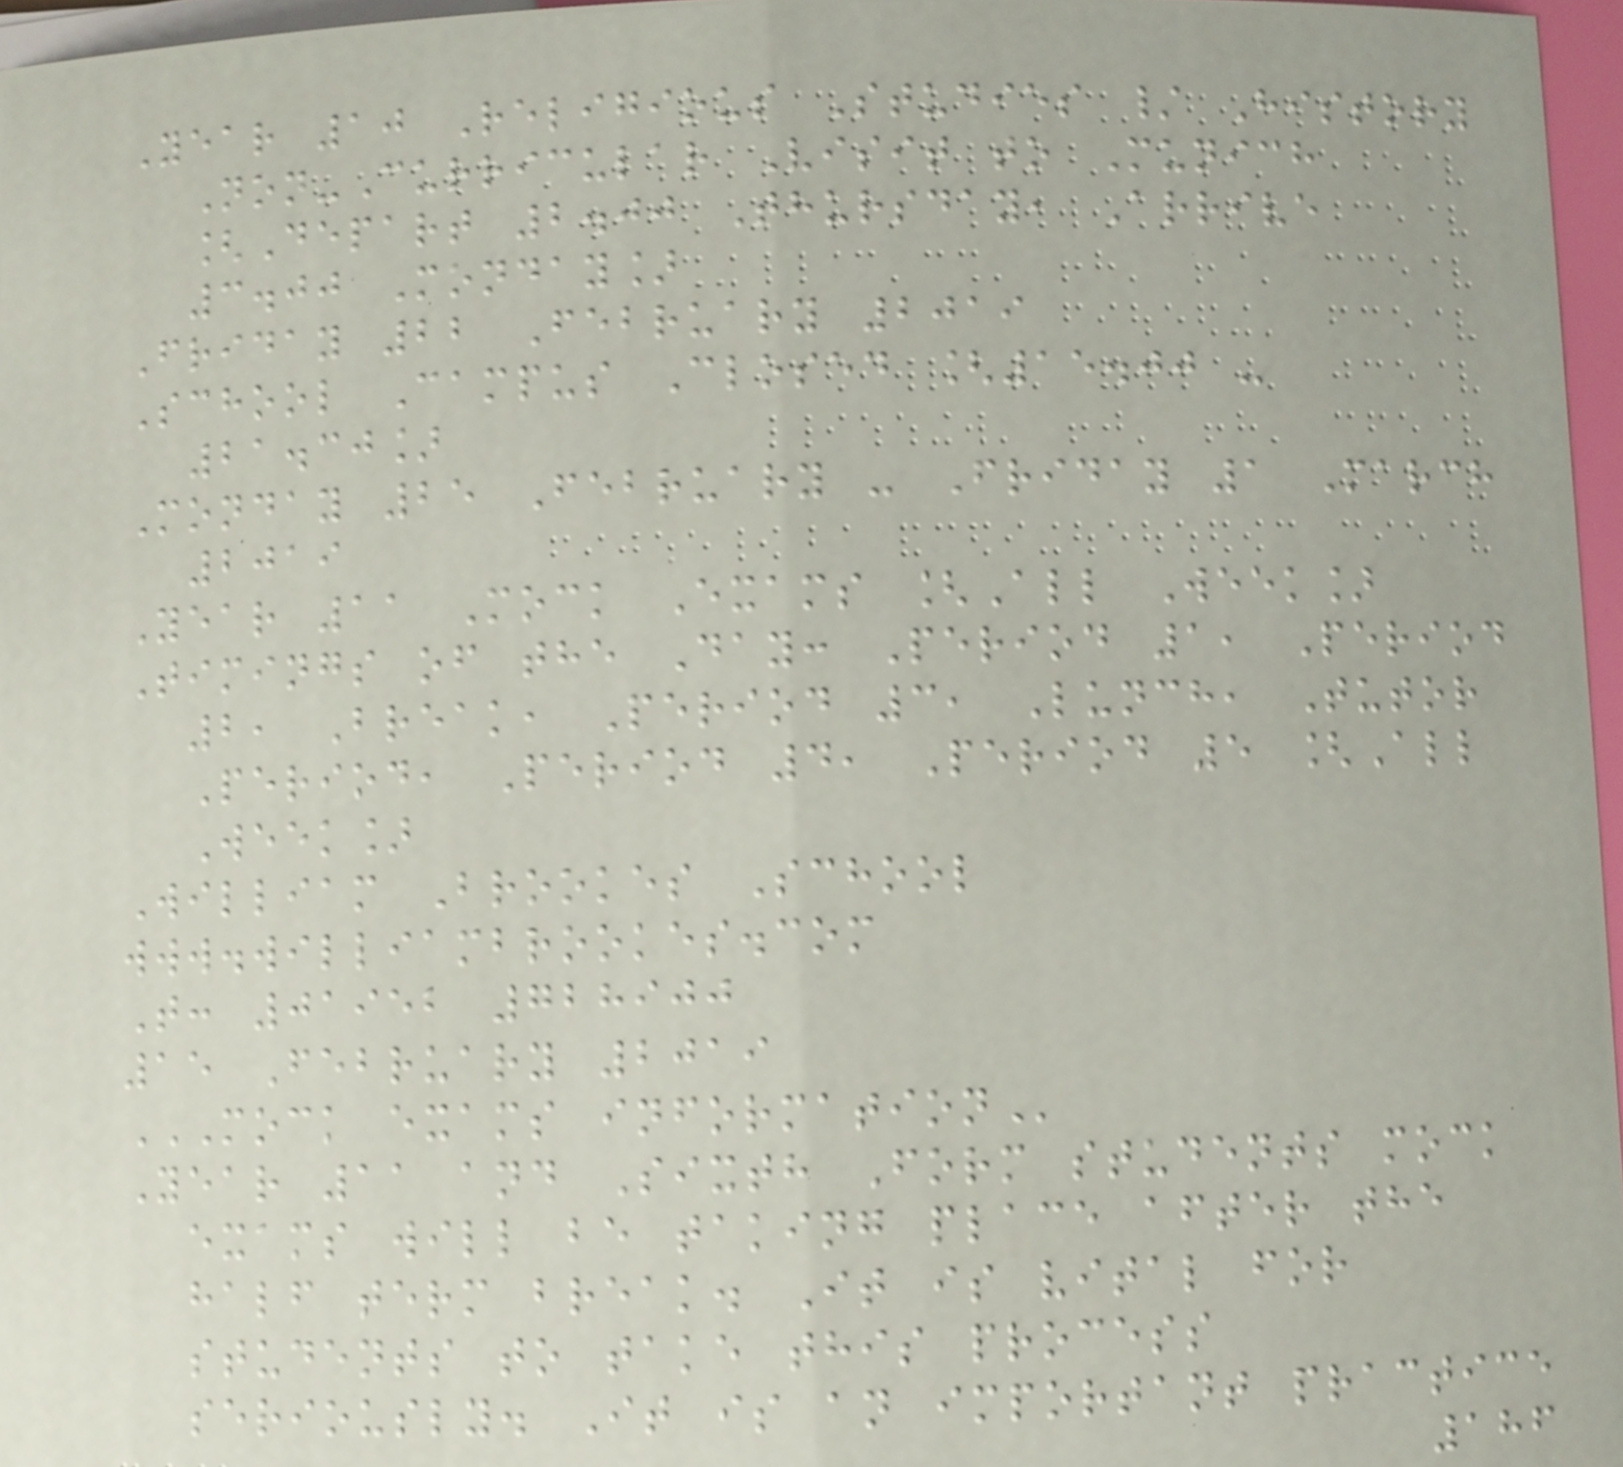Year 10 Religious Studies / History
Non-Curricular Visit to Munich
[Depart 2.00 Thursday, Arrive
3.00 Monday]
Friday 22 February 2019
School Campus Closed [15.00 -
21.30]
Monday 25 February - Friday 1 March
2019
Year 11 Mock Exams [All Week]
Timings of the Day: Period 1, Period
2, Break, Period 3, Lunch, Tutor
Period, Period 4, Period 5 [All
Week]
William Brookes School
www.williambrookes.com
T: 01952 728900
15 February 2019
MOCK EXAMS INFORMATION
Year 11 and Sixth Form students mock
exams will be taking place after the
half term break. It is vital for
students to take this process
seriously. It is an important practice
186
